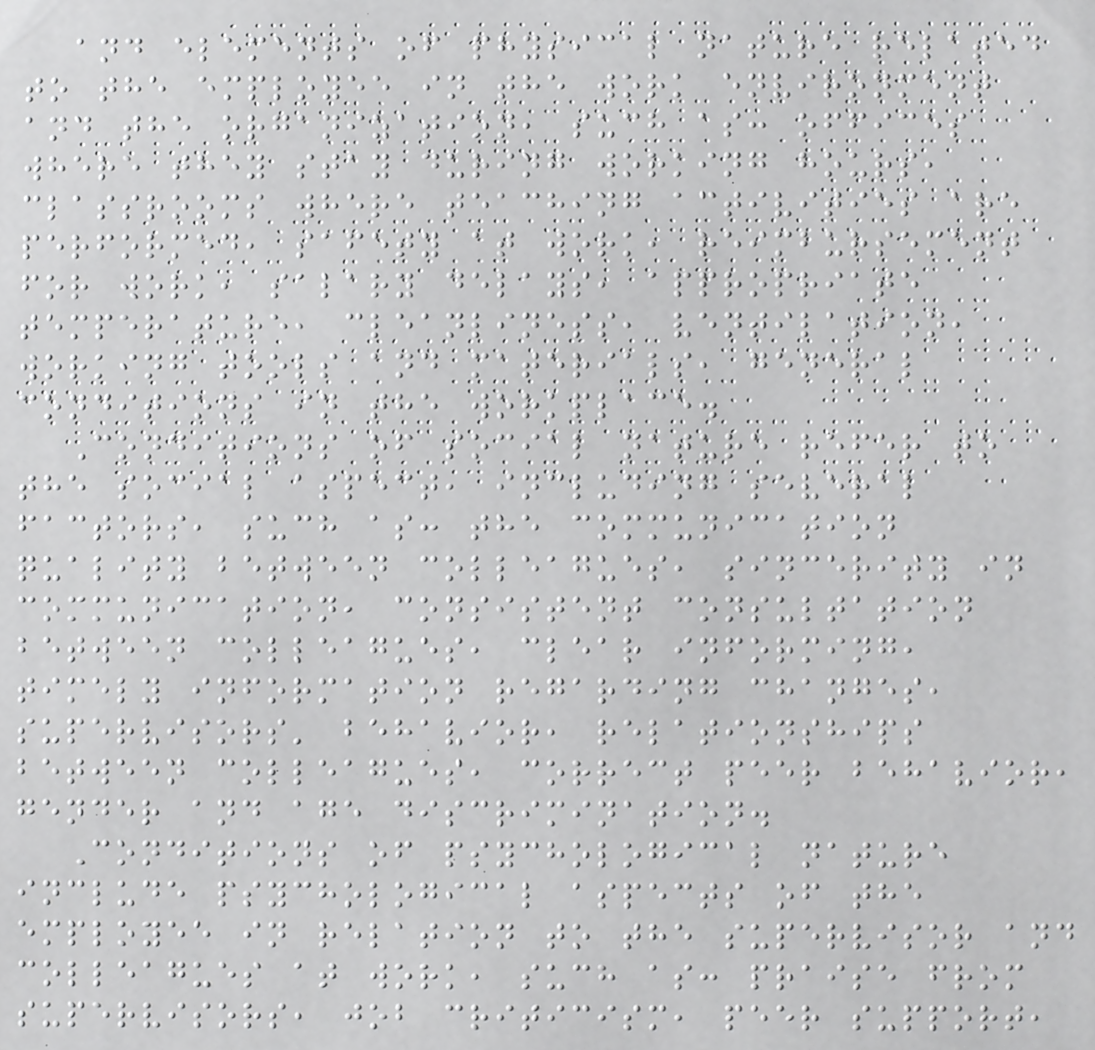and elements of physical nature related
to the employee in the work environment
and the organization, such as: offices
where they stay during working hours,
classrooms where teaching activities are
performed, safety at work, reimbursement
for work, salary delays, appropriate
temperature, cleanliness, ventilation,
working tools and materials, general
conditions in the workplace.
Conditions of social nature refer to
the social aspect, including several
factors, such as: the communication
quality between colleagues, sincerity in
communication, consistent consultation
between colleagues, clear informing,
timely information regarding changes,
supervisors' behavior, relationships
between colleagues, correct peer behavior,
gender and age discrimination.
Conditions of psychological nature
include psychological aspects of the
employee in relation to the supervisor and
colleagues at work, such as: praise from
supervisors, job criticism, peer support,
